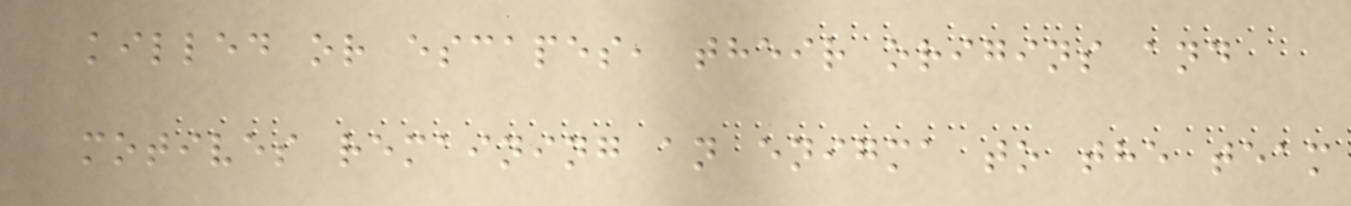killed or escapes, their origins and
motives remaining an enigma to the team
